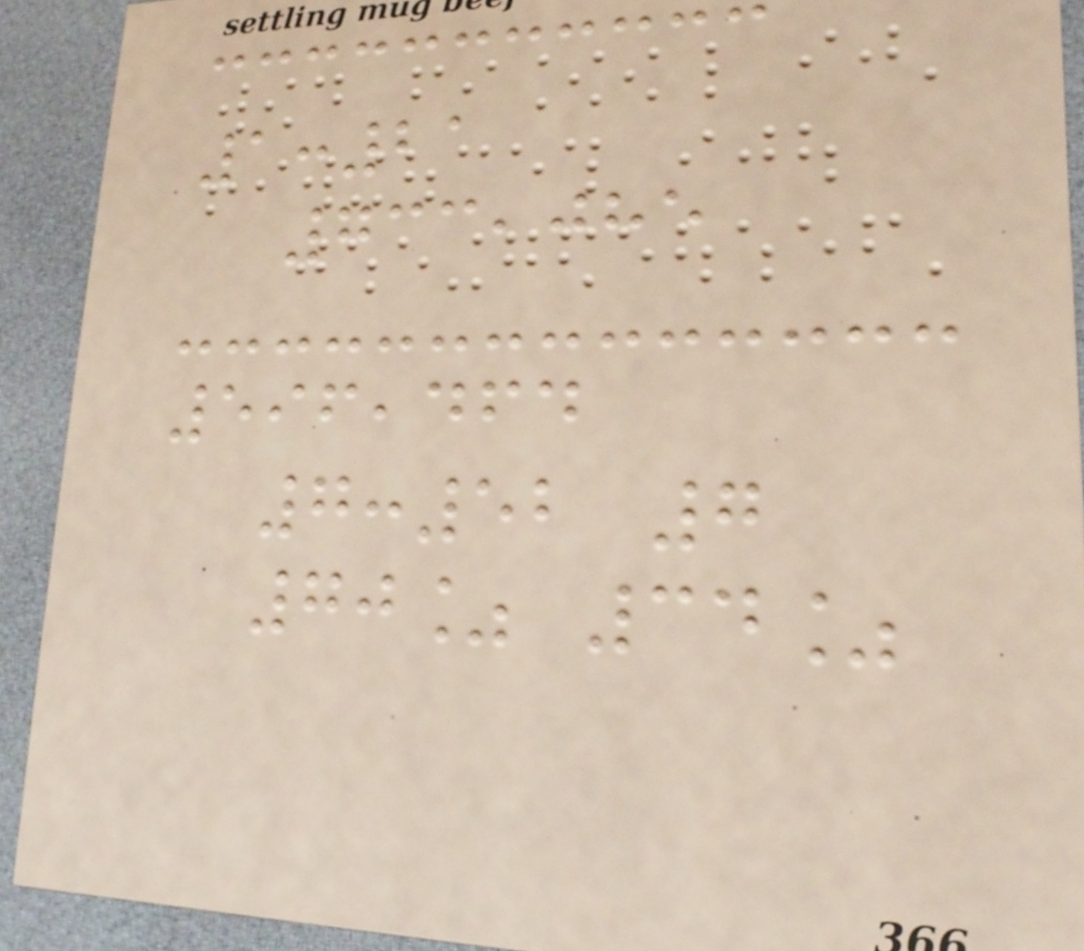1:21
733,085
596,464
7:52 7
70% 34%
